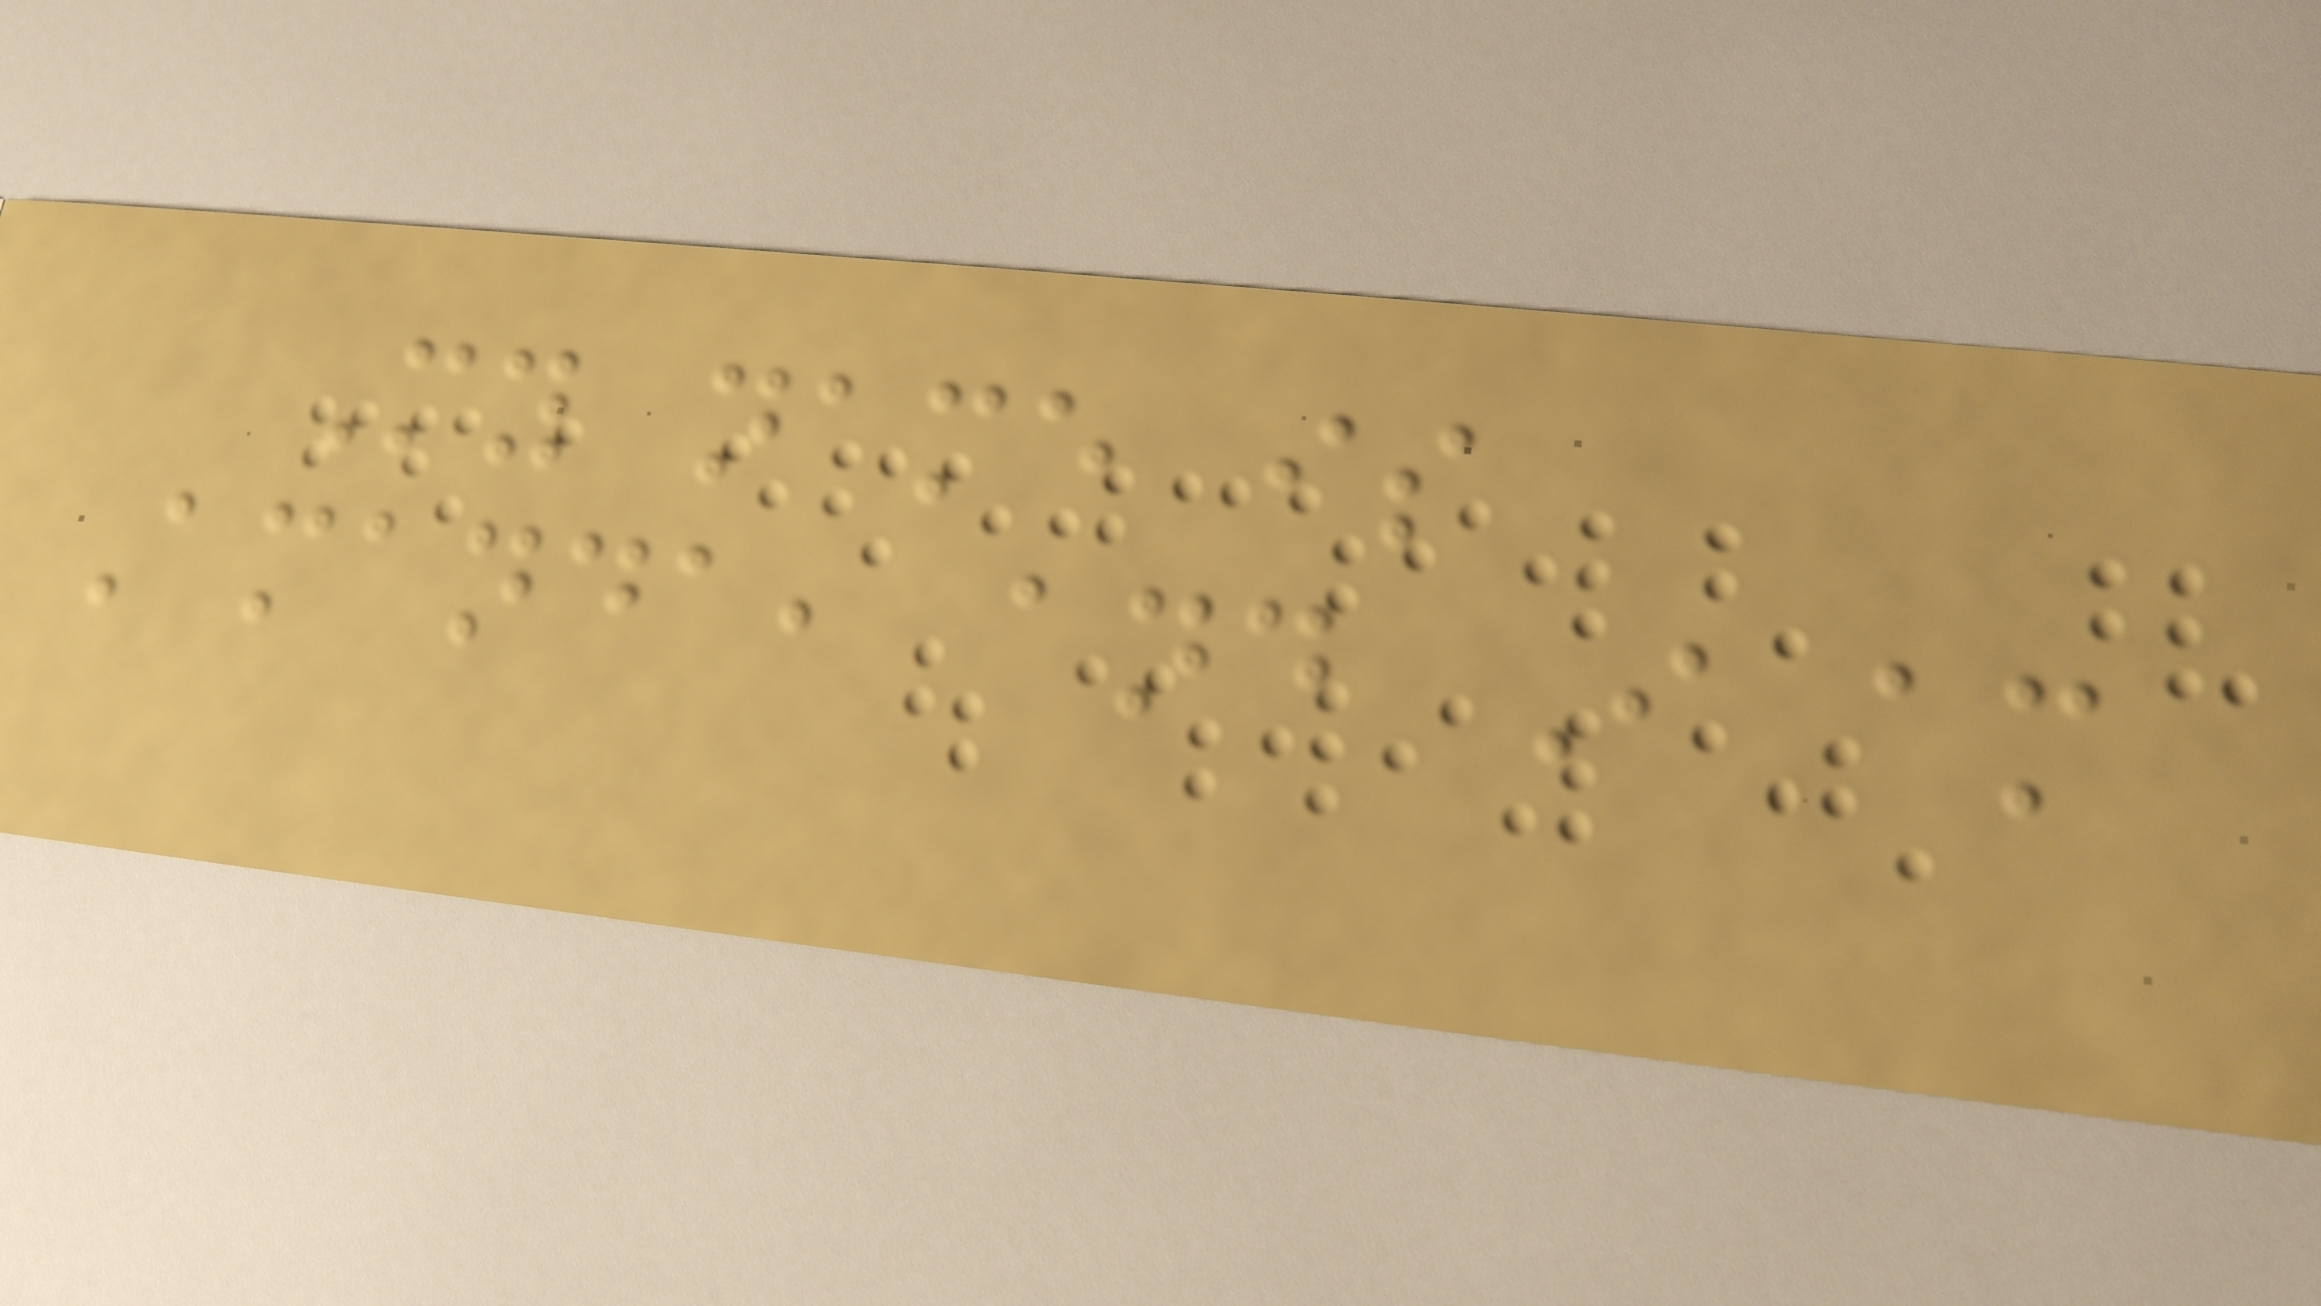My name is
Amanda, and I am
